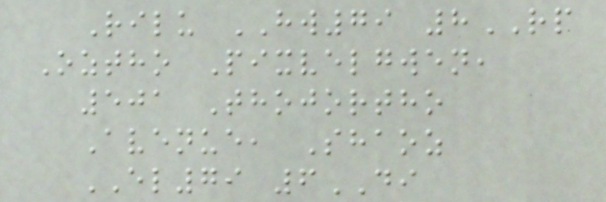Rilu HW79 8RP
Oztho Pixvelgwen,
501 Thojortho
Avenue, Shaoz
EL79 6DI
